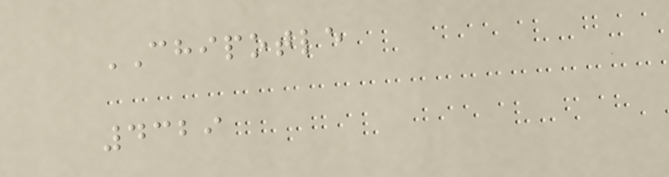CHIPOTLE
4329
